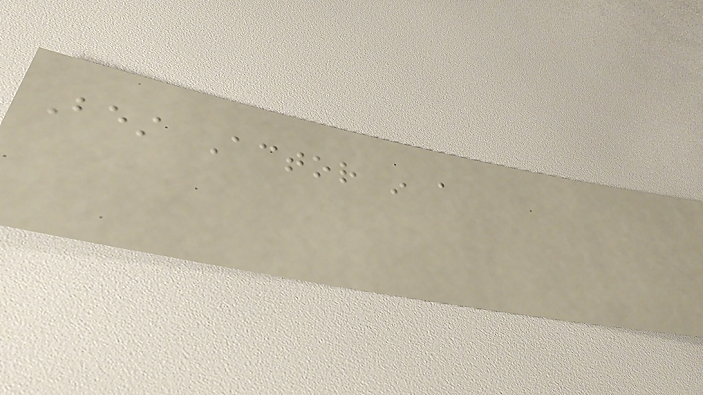Best Actor in a
